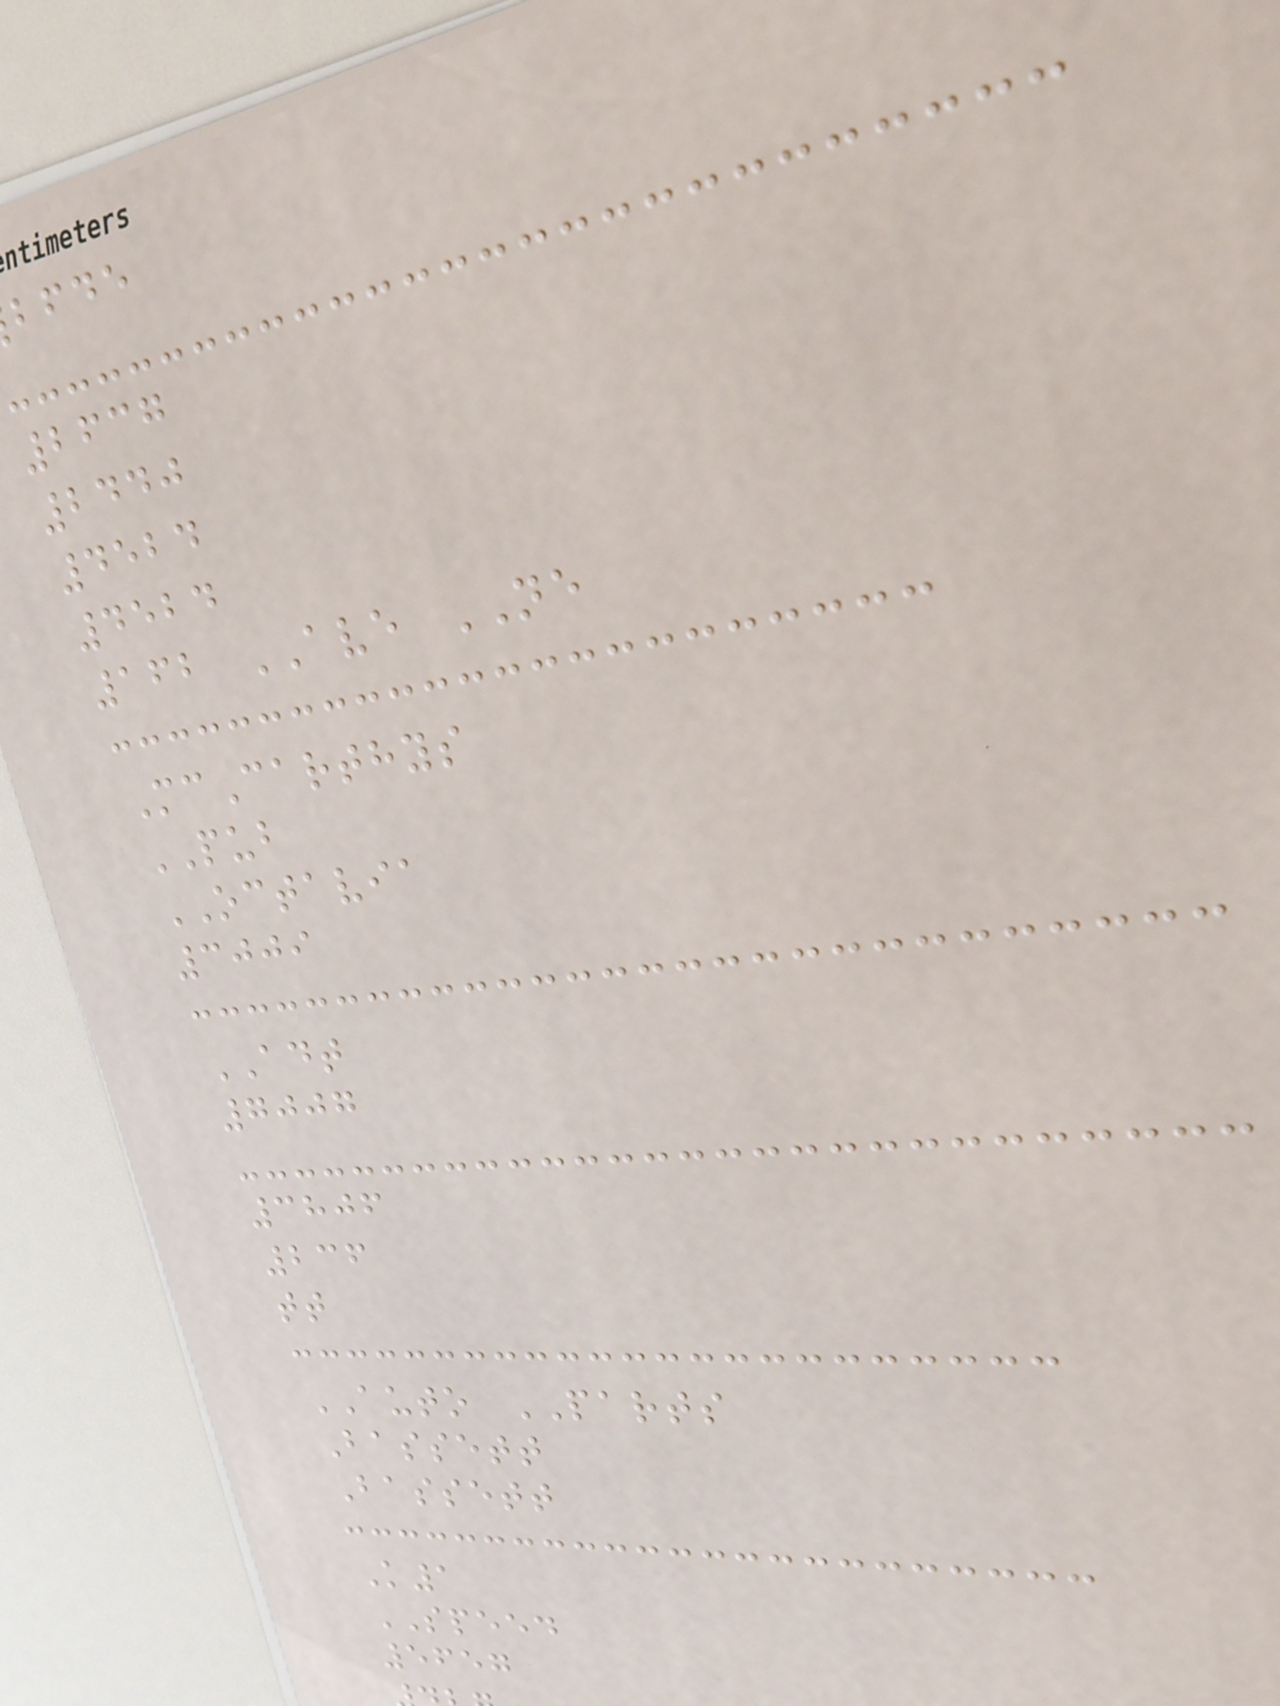bfde
2637
2440
4524
4524
162 AVE NE
McCarthys
PUB
OCTAVIA
3009
ADT
7007
3806
236
tt
AUTO PARTS
Bassett
Bassett
K1
SPEED
5657
